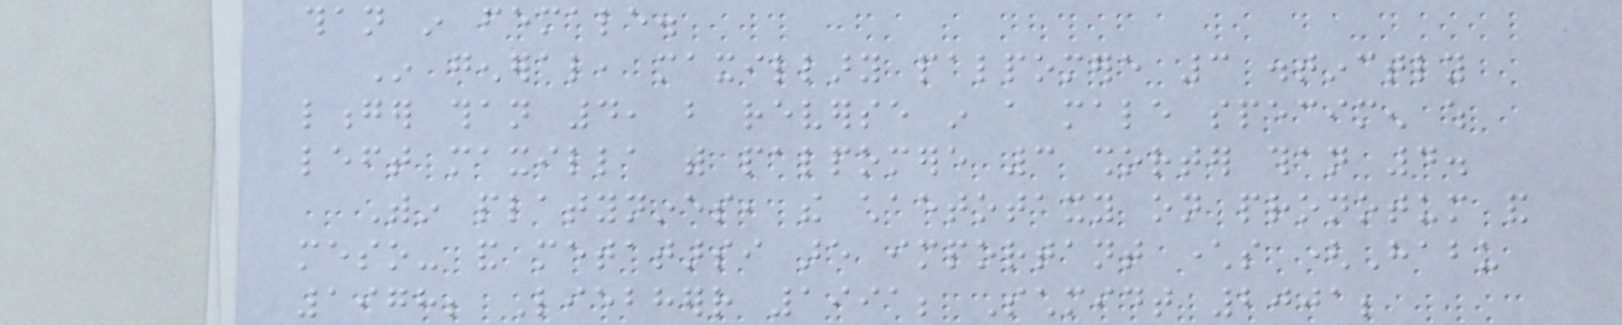than in female.
In general, maxillary palpomere 3 distinctly
longer than 4, but reverse in a male specimen which
left maxilla with palpomere 3 shorter than 4.
Within platynines, the chaetotaxy on pronotum and
meso- and metatarsi are important characters (Habu
1978; Liebherr 1991; Schmidt 2001;
